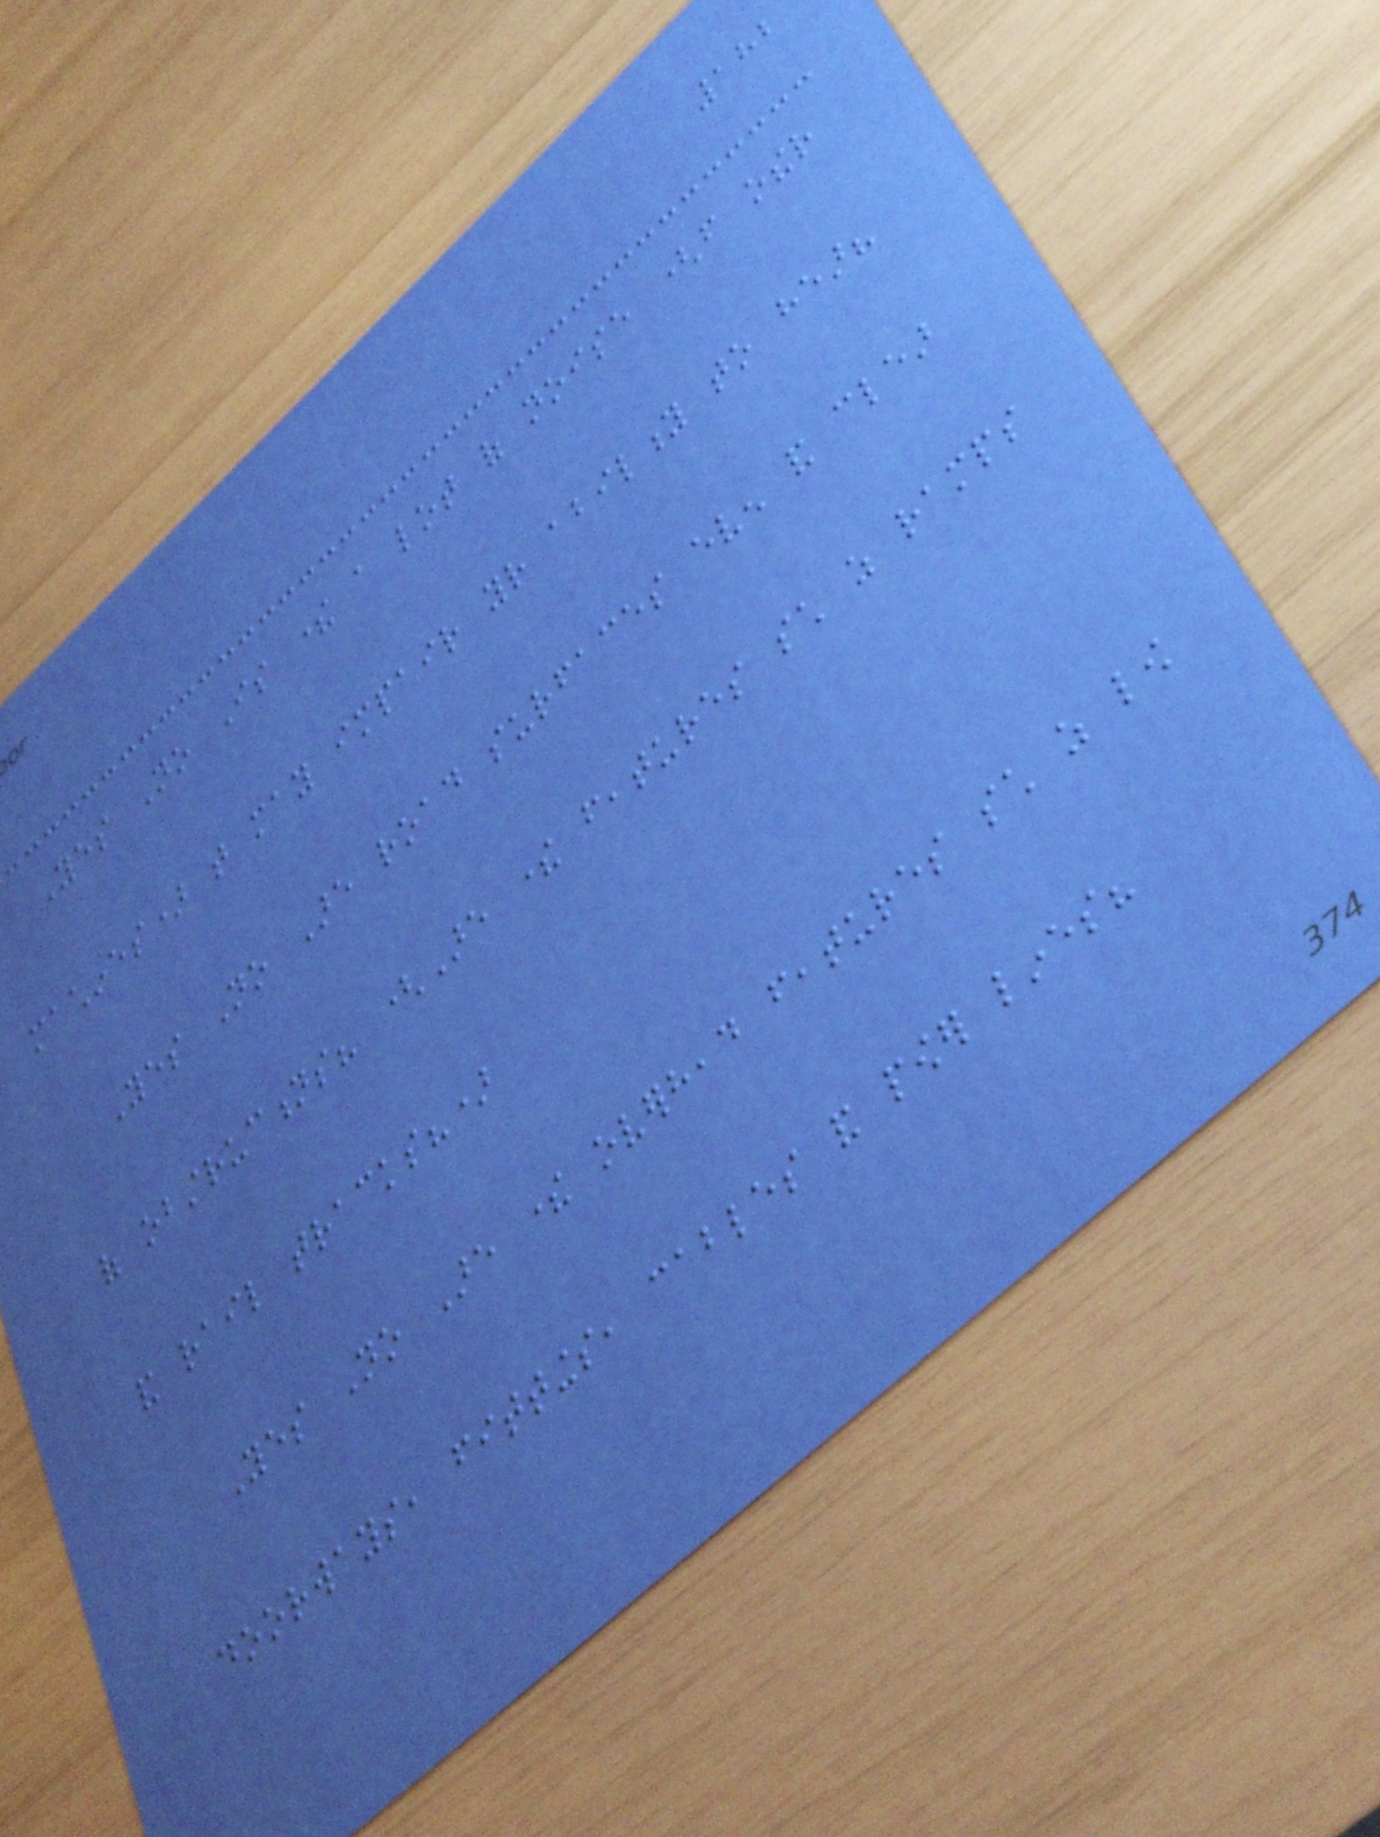182
Yes No Is there a lot of noise (from other
machines) that may impair your ability to hear?
Yes No Are road surfaces even and clear
of obstructions? (Are there features such as ramps
and rail tracks?)
Yes No Are there overhead features such as low
doorways, fittings, cables and power lines?
